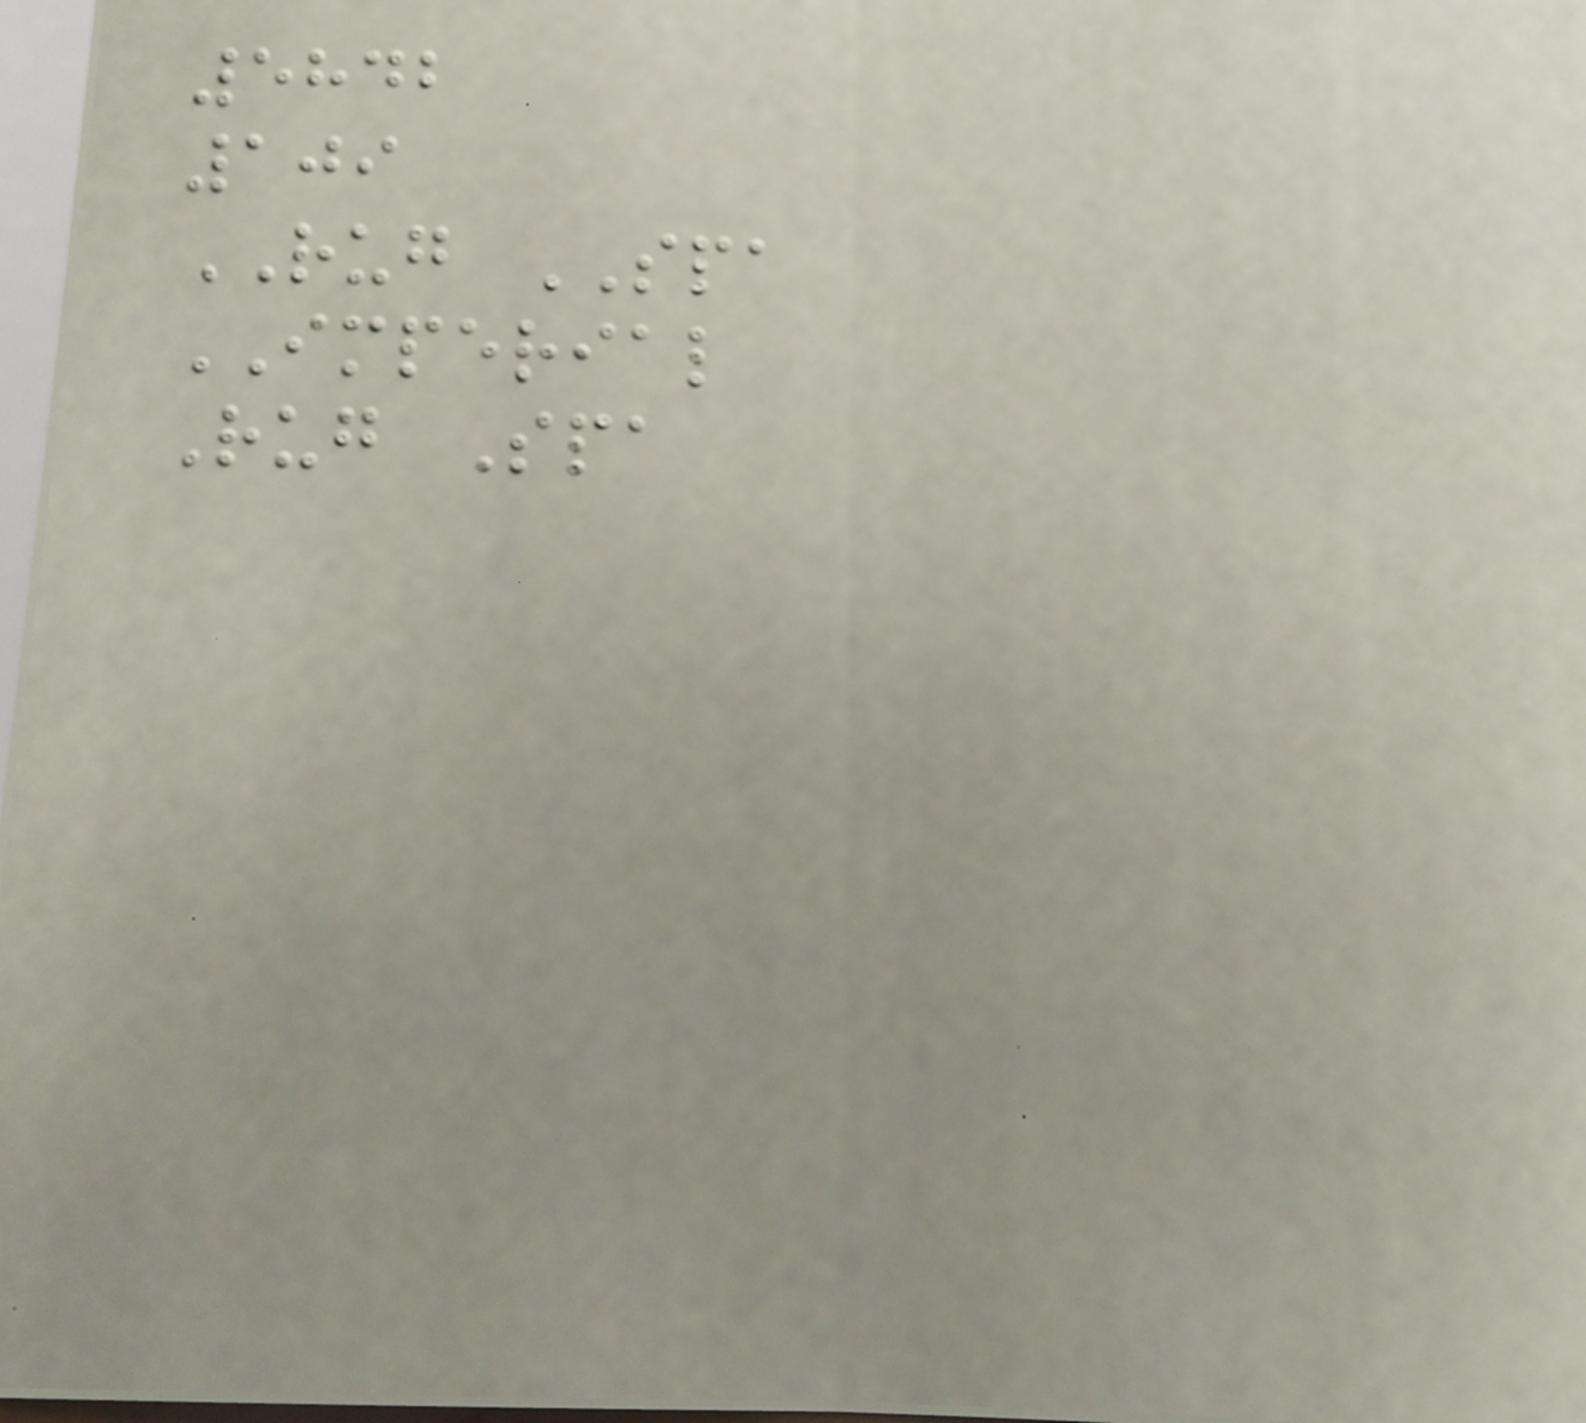5842
109
RUG SPA
IMPERIAL
Rug Spa
